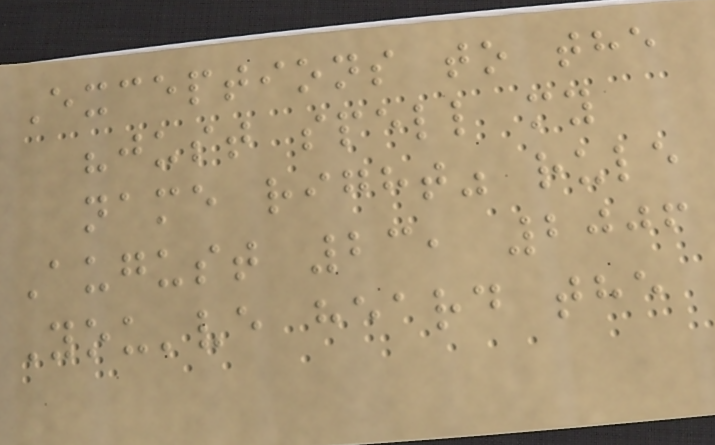Exceptions to the
"just spell my
name right" rule
August 23, 2006
You've heard the
